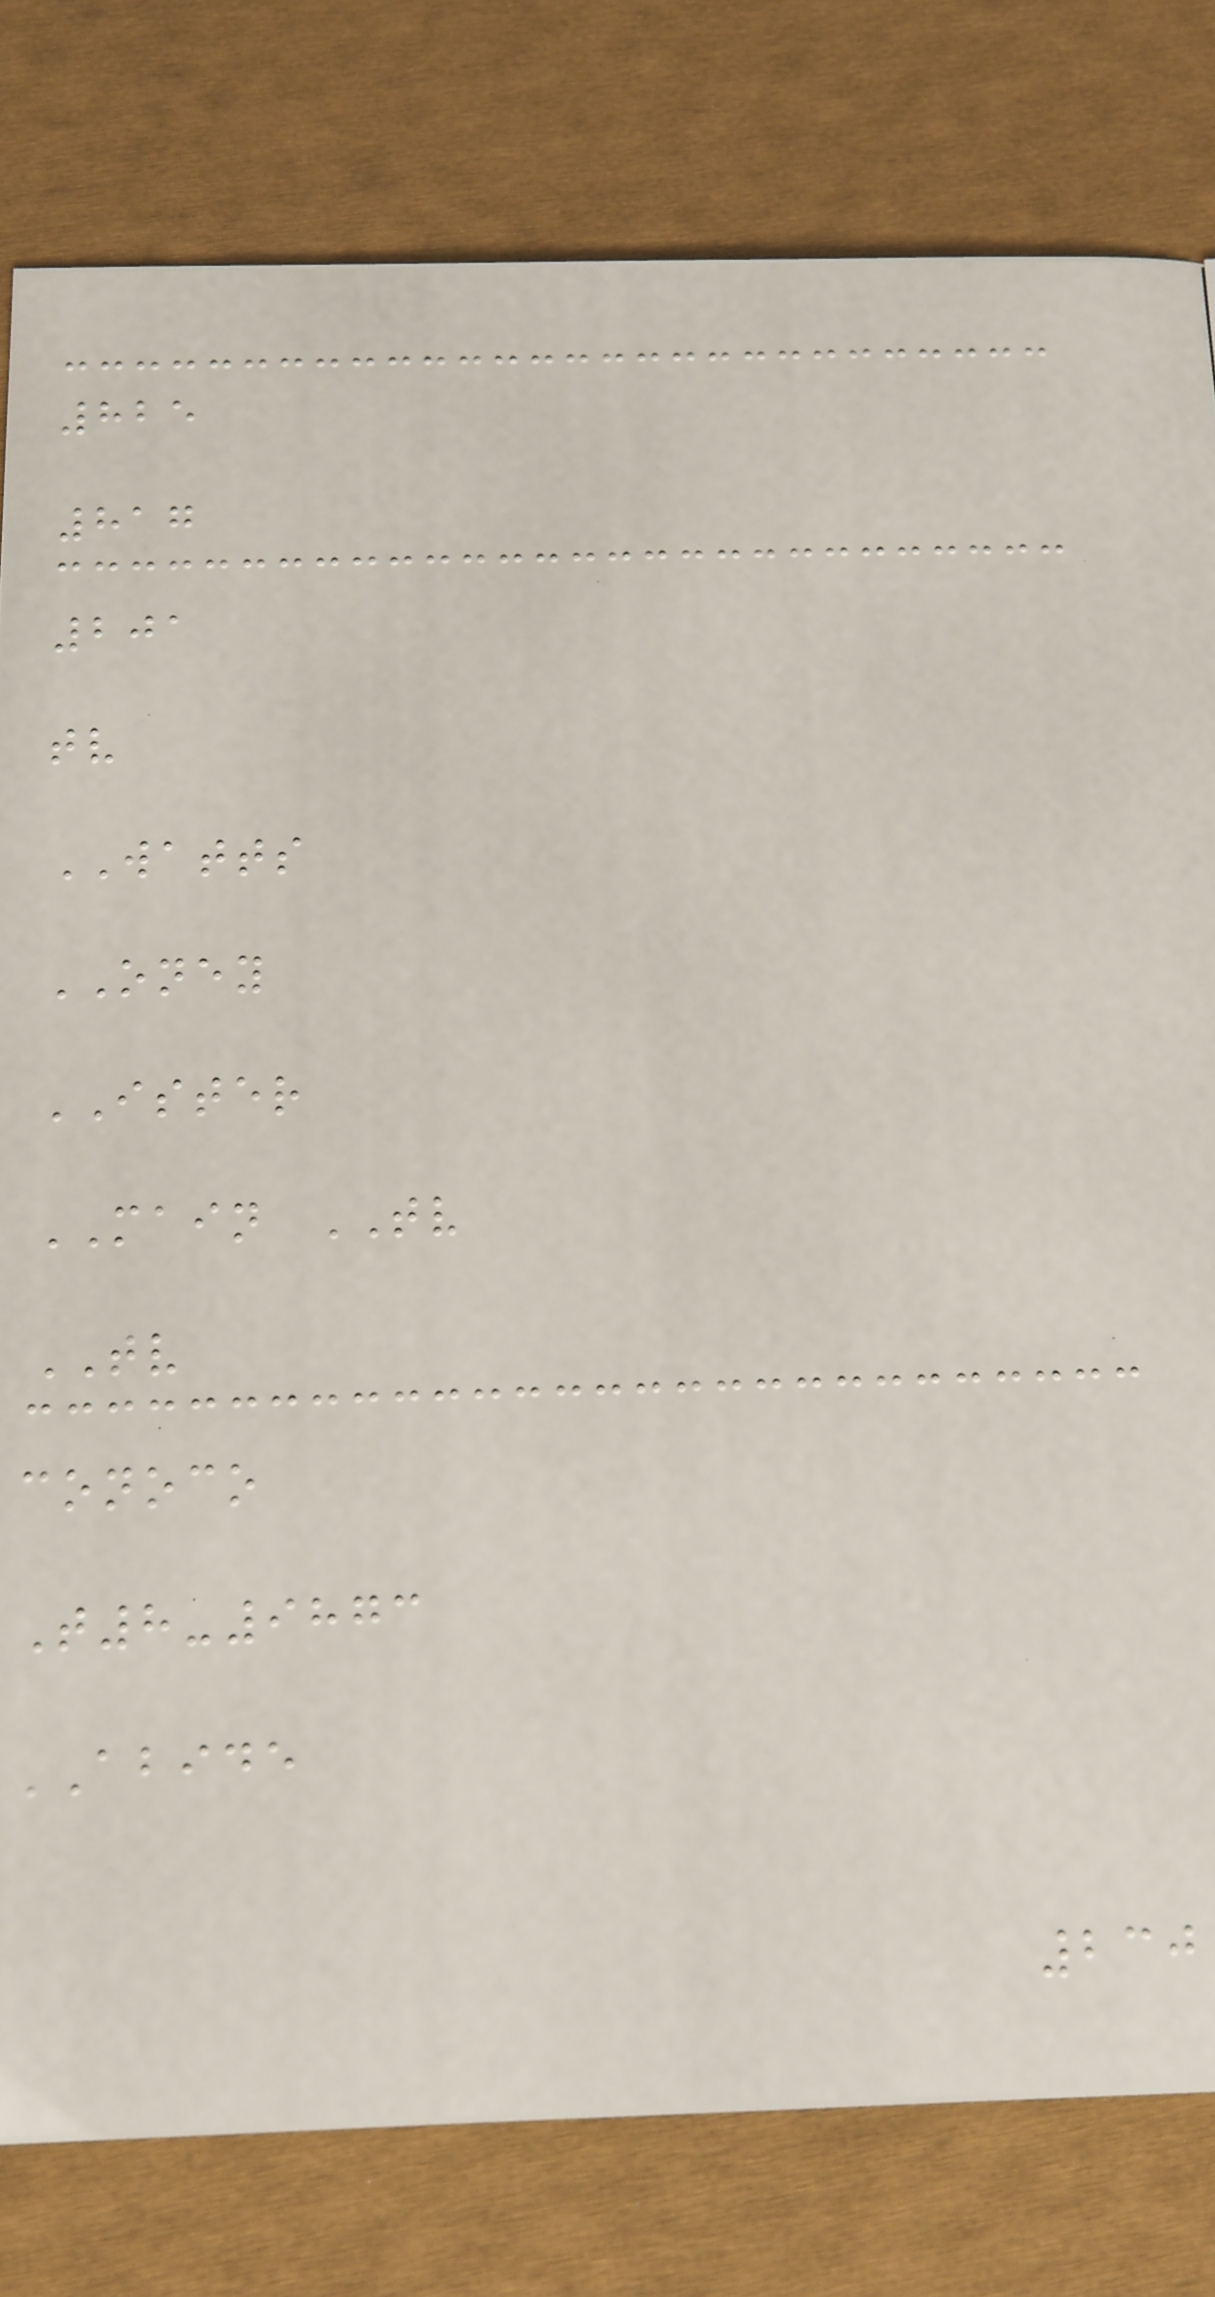825
817
201
tv
WATTS
ONEY
ISTER
MAIN TV
TV
conoco
T8-9873
ABIDE
230
